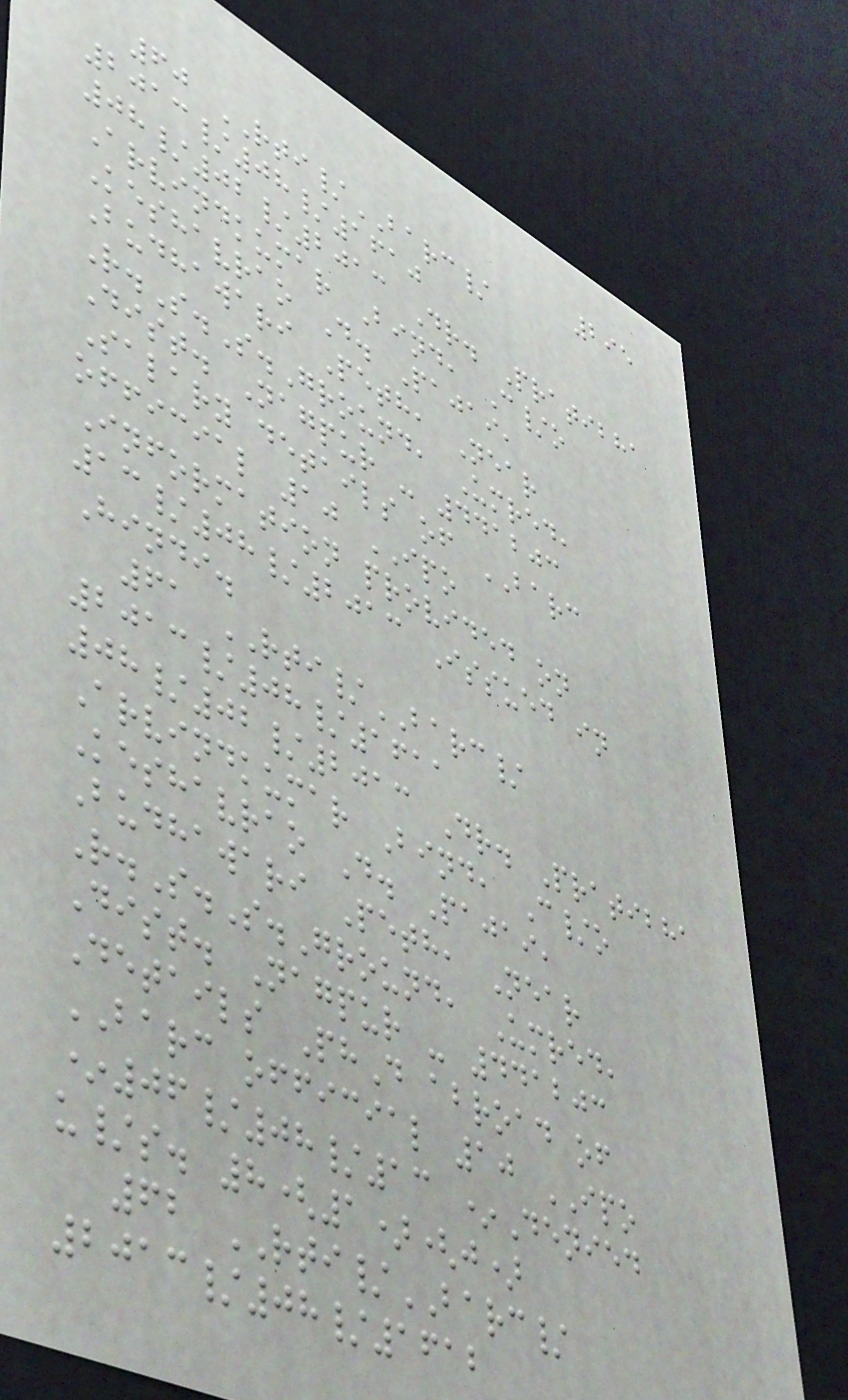295
60 RTI/BARC/
2013/08/1610
08/02/2013 Dr. Pratibha
Arvindkumar Bind, C/o
Keshavrao D. Pajai,
Budhawari Peth, Near
R.S.S.Ground, Umred,
Dist. Nagpur - 441203
Salary details of BARC
official 10 IPO
Information provided on
13/08/2013 Issued in
Hindi.
61 RTI/BARC/
2013/08/1611
08/02/2013 Dr. Pratibha
Arvindkumar Bind, C/o
Keshavrao D. Pajai,
Budhawari Peth, Near
R.S.S.Ground, Umred,
Dist. Nagpur - 441203
Details PhD abroad of
BARC official 10 IPO
*06/08/13 *Denied
u/s. 8(1)(j)
62 RTI/BARC/
2013/08/1612
